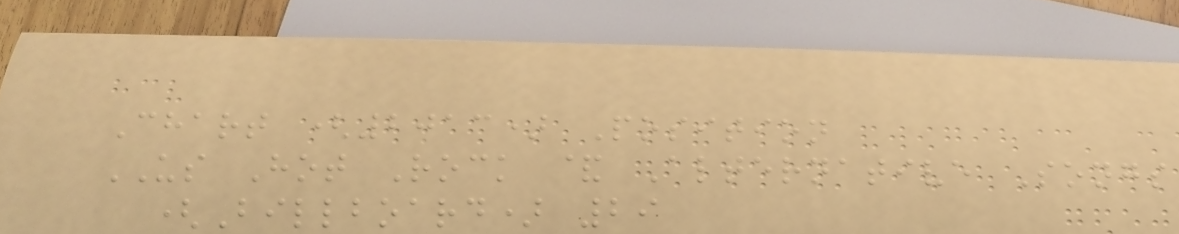Chart (2013) Position
US Hot Rock & Alternative Songs
(Billboard) 29
